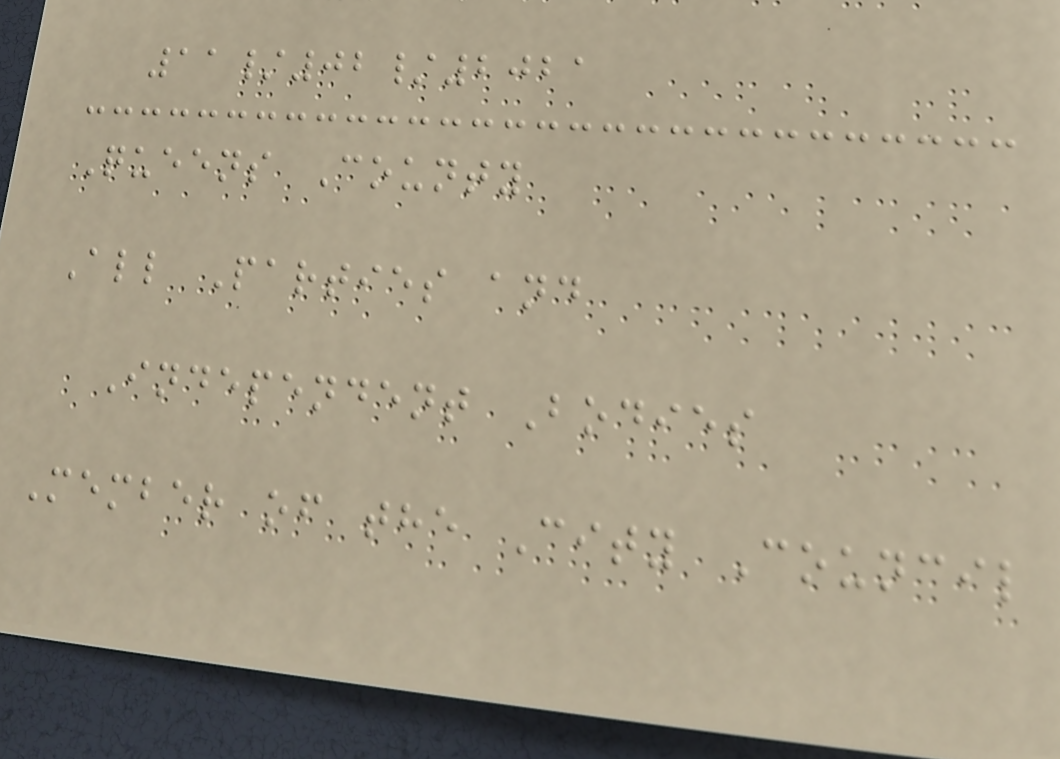11/02/2021
Queens County
All Parties and
Independent Bodies
Member of the City Council
